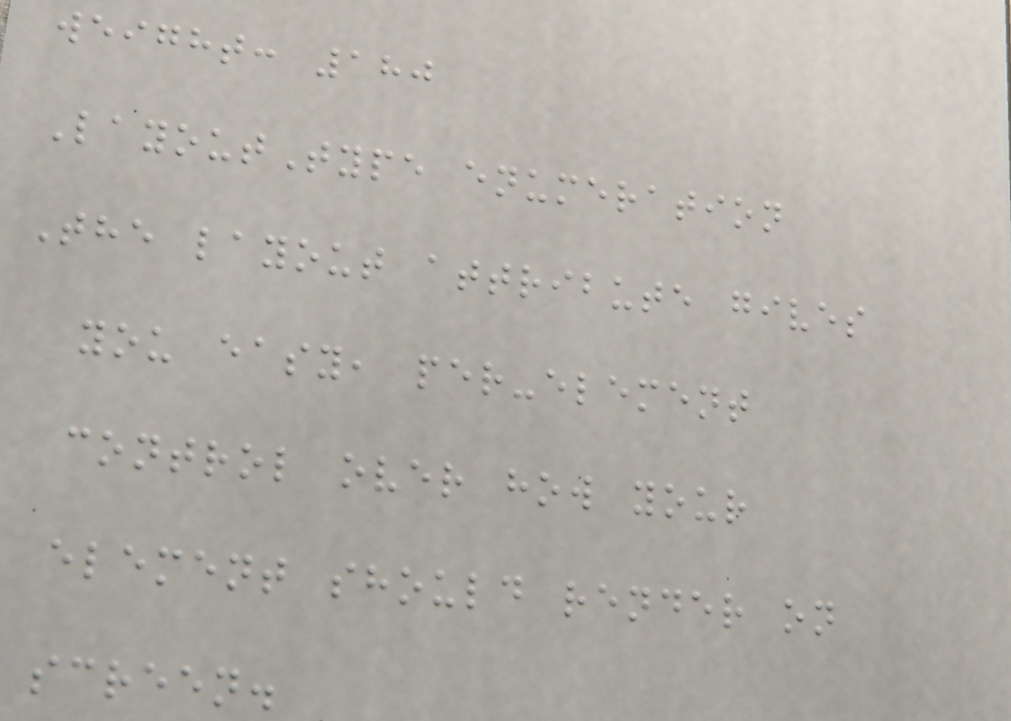weight: 180
LayoutType enumeration
The layout attribute gives
you easy, per-element
control over how your
element should render on
screen.
